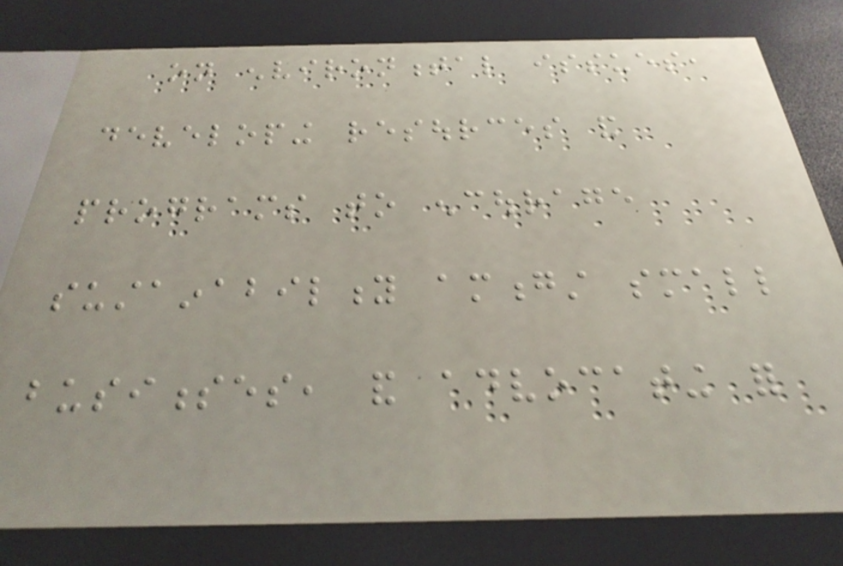on environmental issues,
developing resources and
programs to encourage
sustainability amongst small
businesses, and advocating for
